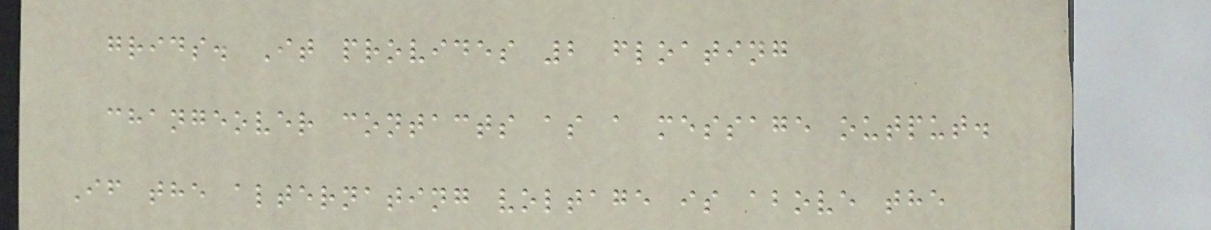grids. It provides 2 floating
changeover contacts as a message output.
If the alternating voltage is above the
